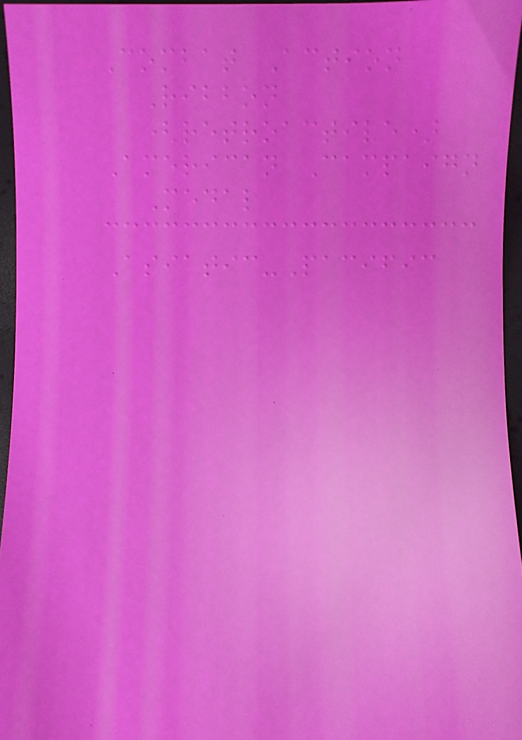Combat Action
Ribbon
(retroactive)
American Campaign
Medal
Asiatic-Pacific
